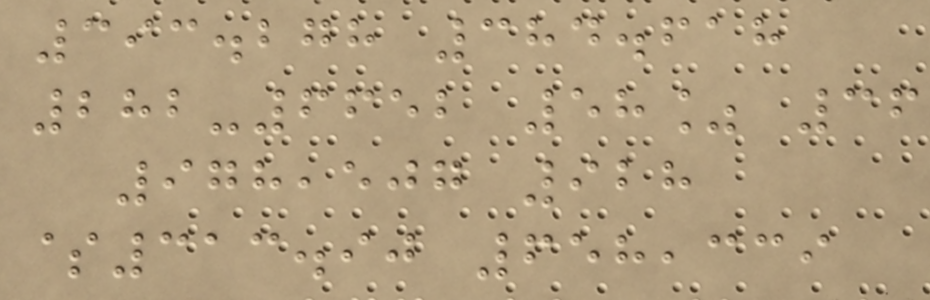393.278 384.618
282-6652 58% 36
978,507 928
$313.90 658,339
